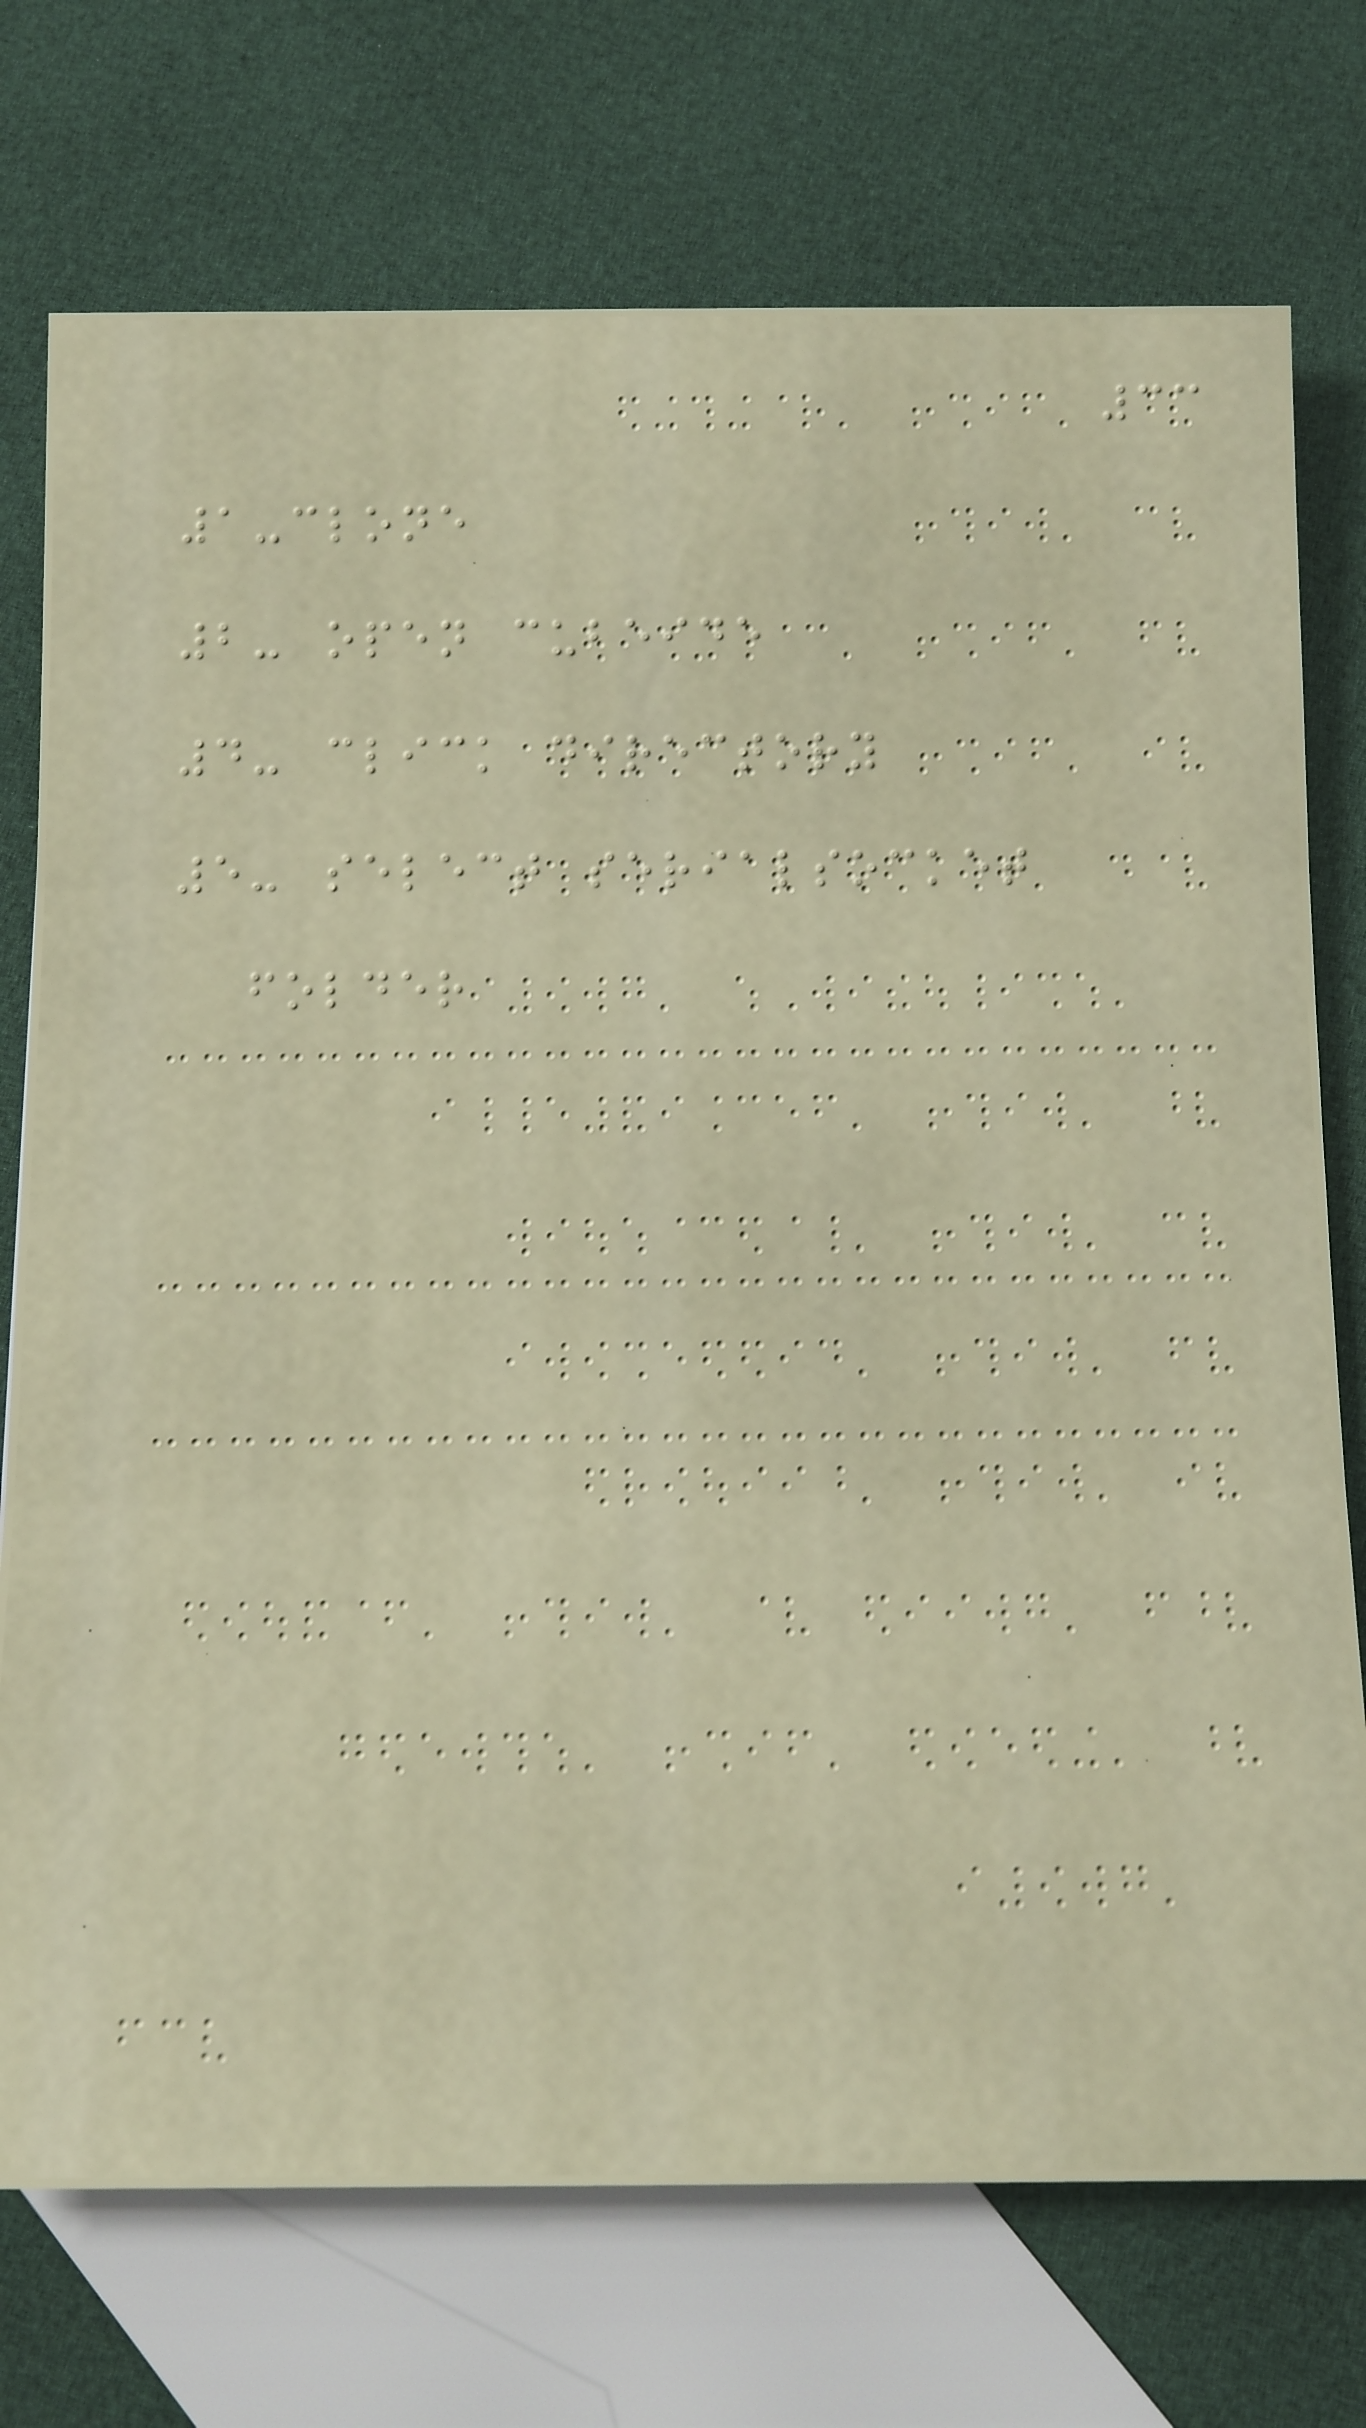33
1-clone
2- open cubeide
4- click directory
5- select serialsocket
folder
